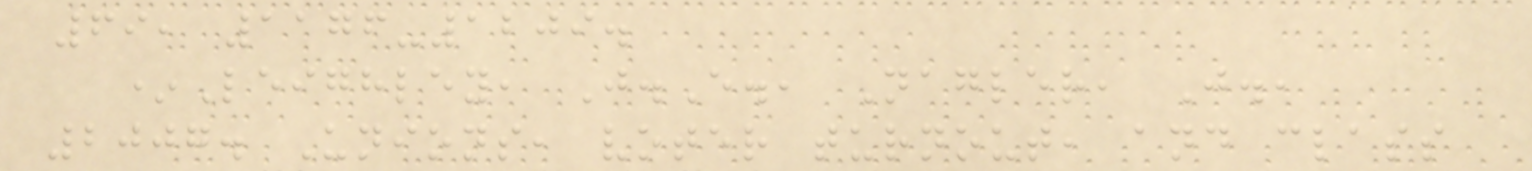69, 1176-1209.
*Leighley, J.E., Nagler, J.,
2007. Unions, voter turnout, and class
